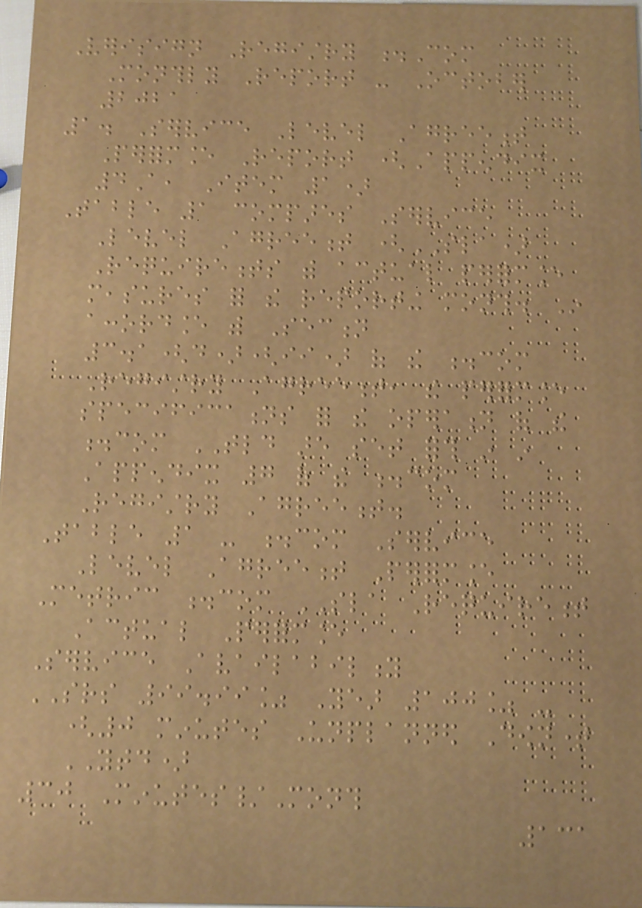Verisign Registry .Com
Monthly Report - October
2021
1. Service Level Agreement
Performance Report (Appendix
4A, Item 1)
Table 1 compares Service
Level Agreement (SLA)
Requirements with actual performance
measures for the reporting month. In
accordance with Section
3.1(d)(ii) of the .com
Registry Agreement, the performance
specifications for the operation of the
.com TLD are set forth in in
Appendix 7 of the .com
Registry Agreement.
Table 1 - .com Service
Level Agreement Performance
Metric .com SLA Requirement
Actual Performance
Service Availability
SRS 99.99% Year 100% -
(0 minutes Unplanned Downtime
YTD)
30 Minutes/Month
131
